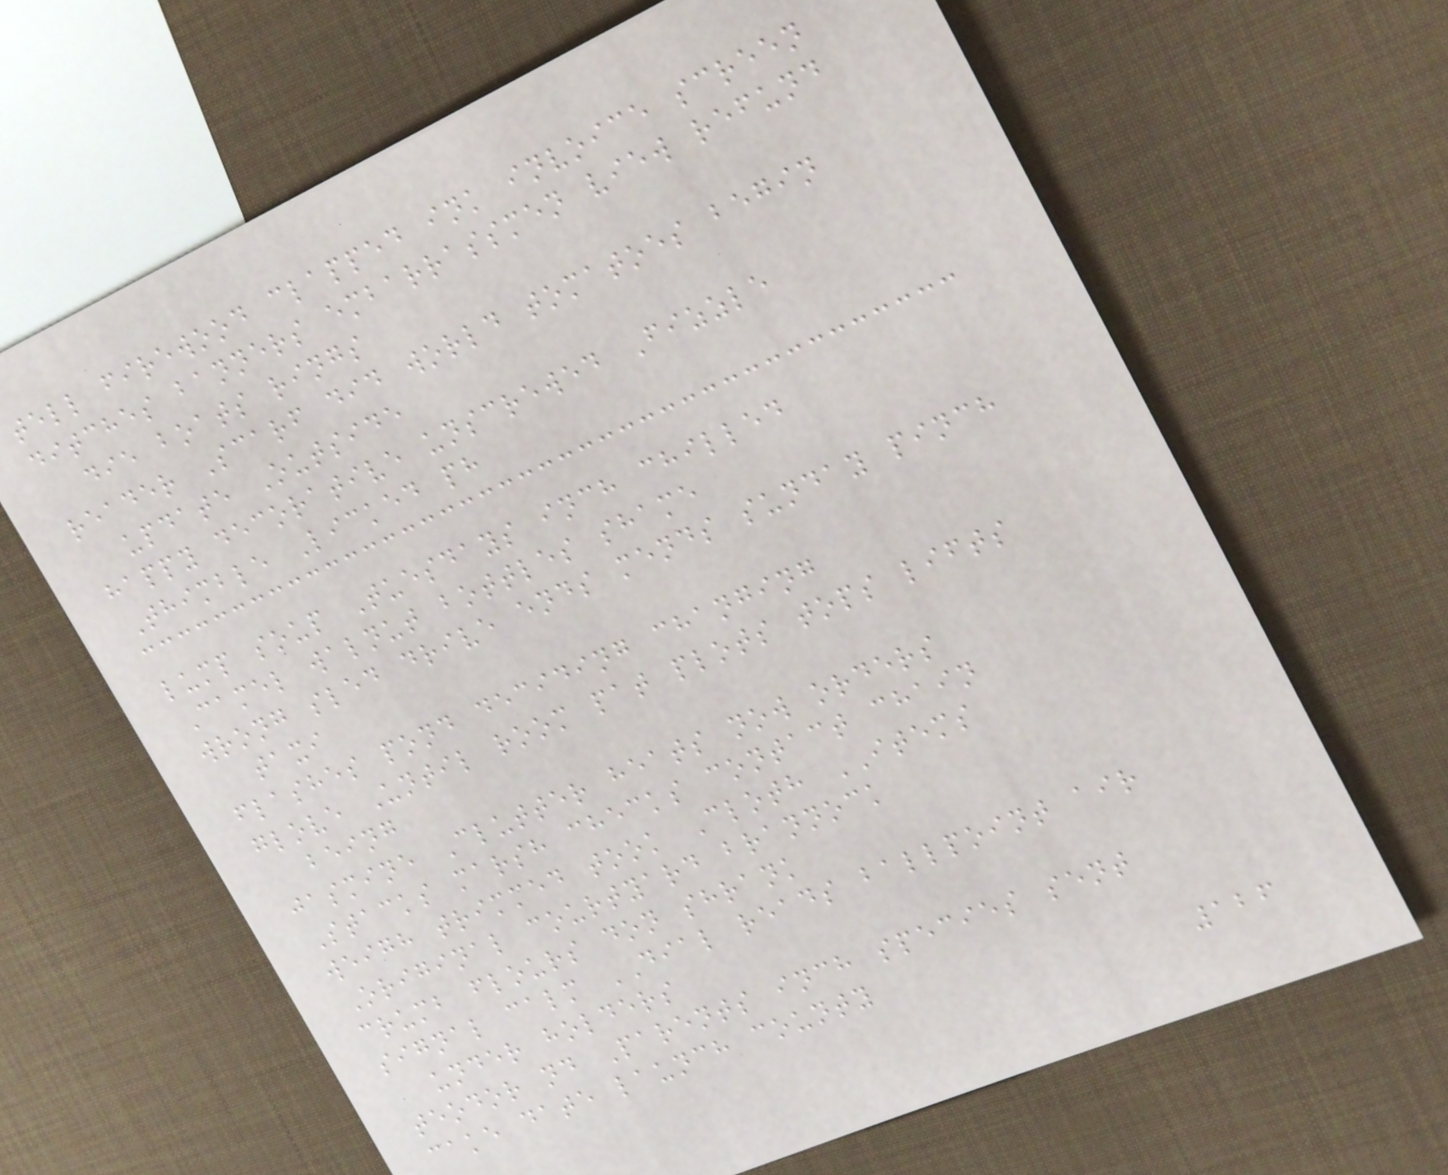tell firewood clapped ink invoice screen
ditches banners embarrassmen view refund
die boats rings
reader Scarf did world tomatoes begin
update Outside
happy decorative unscrewed Fizzle
Thimble Licked ph
lump soup Tuesdays inch chilled
Camel walnut bottles shame
wrong sled drive ends mends sunday pinch
taxi
flashes pond deciding changing
glove Until room pat plots tops lifts
being
jasmine Clutter heats now orders
Stacks marsh checks contact chain
weigh trimmed took Cloth ITEMS
Original courtyard brannock
crumb flours don shrank
signal calm DIAL reads ballpoint air
under holders
teodor nd Parents inch species sent
cake date launch county
126
